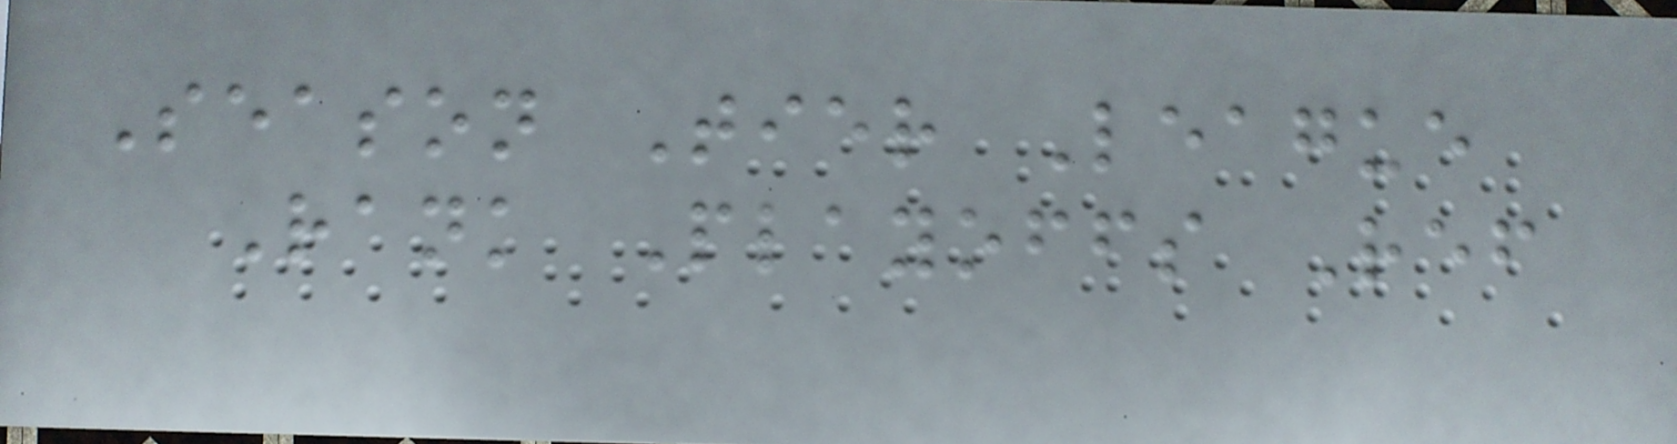Season Tier League
Rank Playoffs Ref
